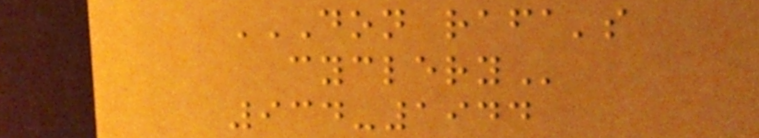DON RAFA'S
CYCLERY
934-1944
